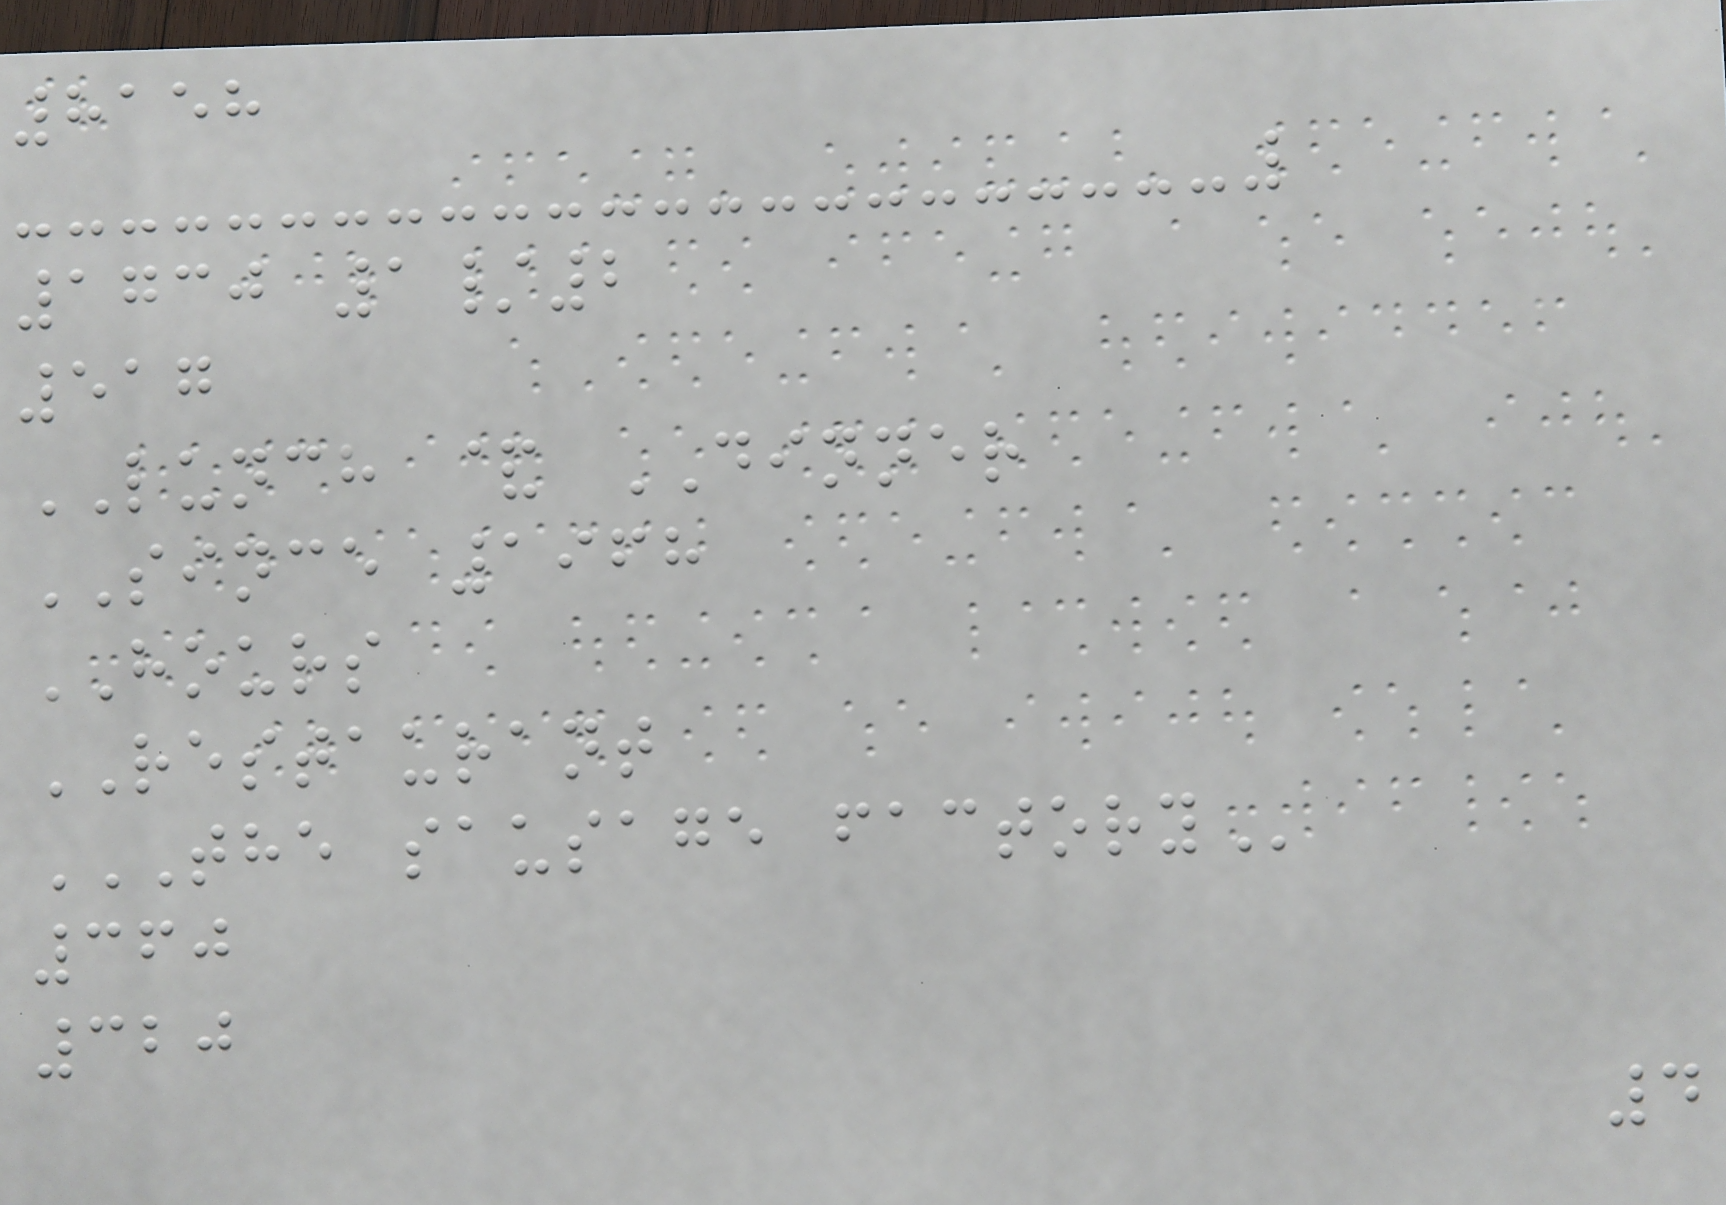8158
1730 1/2
517
LUNCH & DINNER
SINCE 1968
HOURS
RESTAURANT
THE SAUSAGE FACTORY
360
320
4
